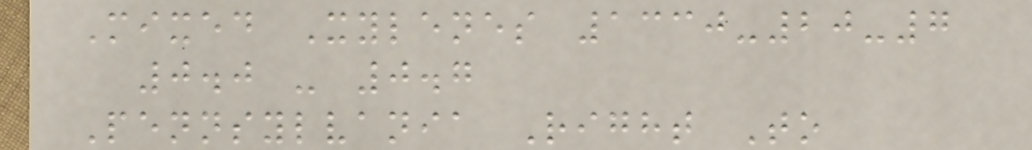Mixed Xylenes 1330-20-7
0.0 - 0.7
Pennsylvania Right To
